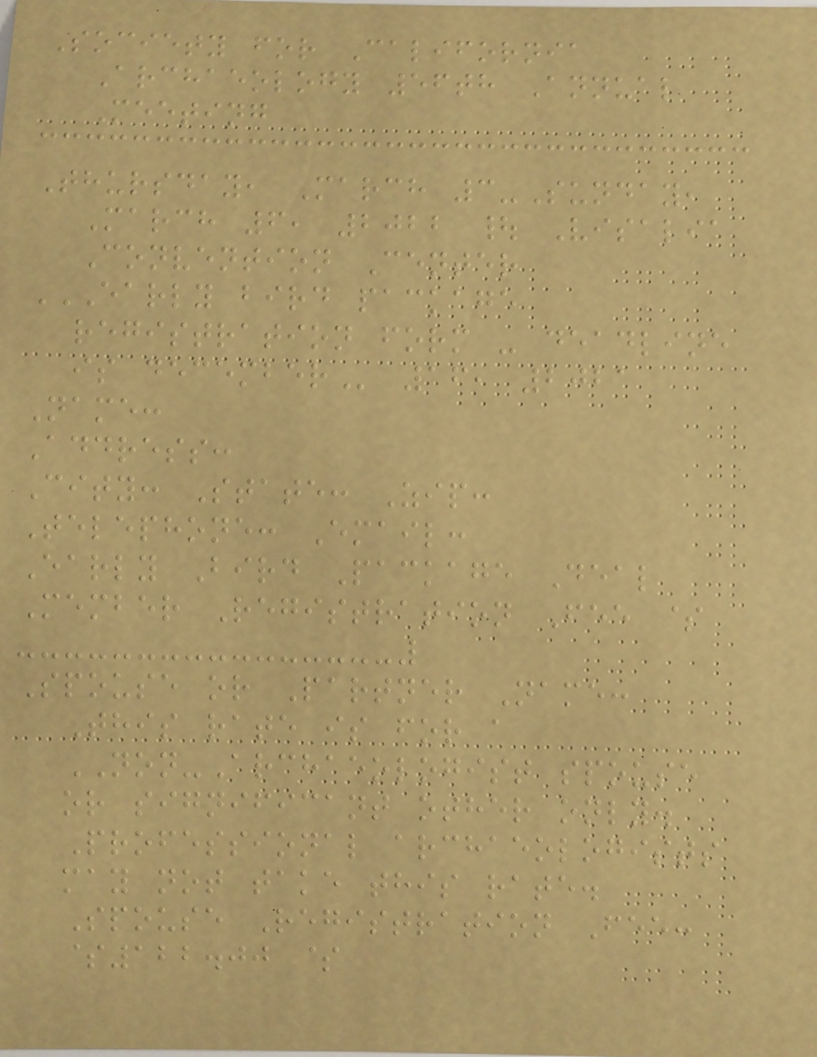Society for California
Archaeology 56th Annual
Meeting
Thursday, March 3-Sunday,
March 6, 2022 | Visalia
Convention Center
EARLY BIRD PACKAGE
REGISTRATION FORM - DEADLINE
IS DECEMBER 16, 2021
Name:
Address:
City: State: Zip:
Telephone: Email:
Early Bird Package Deal
Member Registration Fee $
Spouse or Partner Name:
This rate is for a
NON-Archaeologist spouse
or significant other only.
Professional archaeologists
may not take this rate.
Spouse Registration Fee:
$122.00 $
